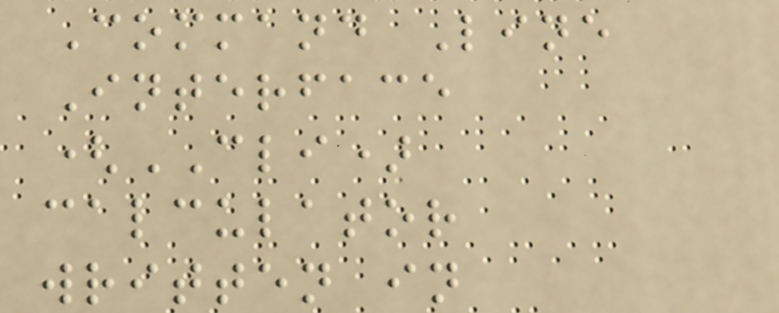Command Line
Interface
(CLI)
calculator
written in
